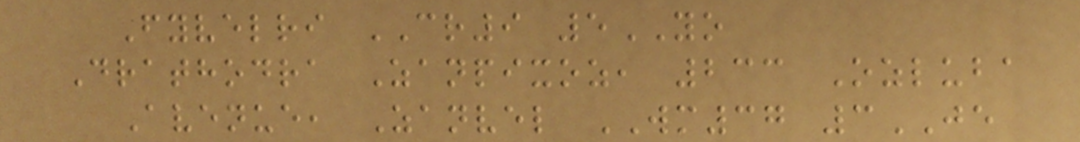Fyvelri CR9 5YO
Drathodra Zanpixoz, 233 Ozluba
Avenue, Zanvel WM37 3JE
